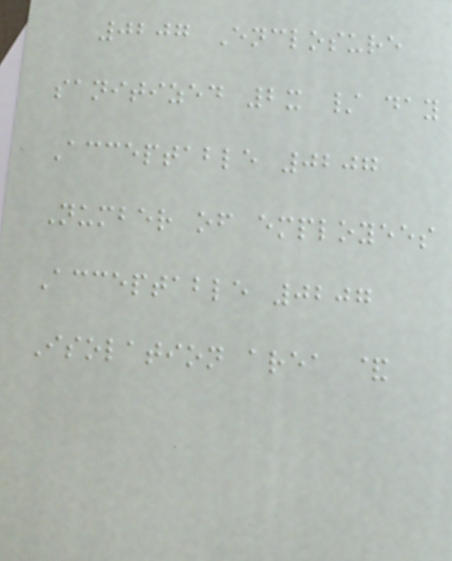0207 Enclosure
sanitized 2x / day
Acceptable 0207
Number of employees
Acceptable 0207
Isolation area &
